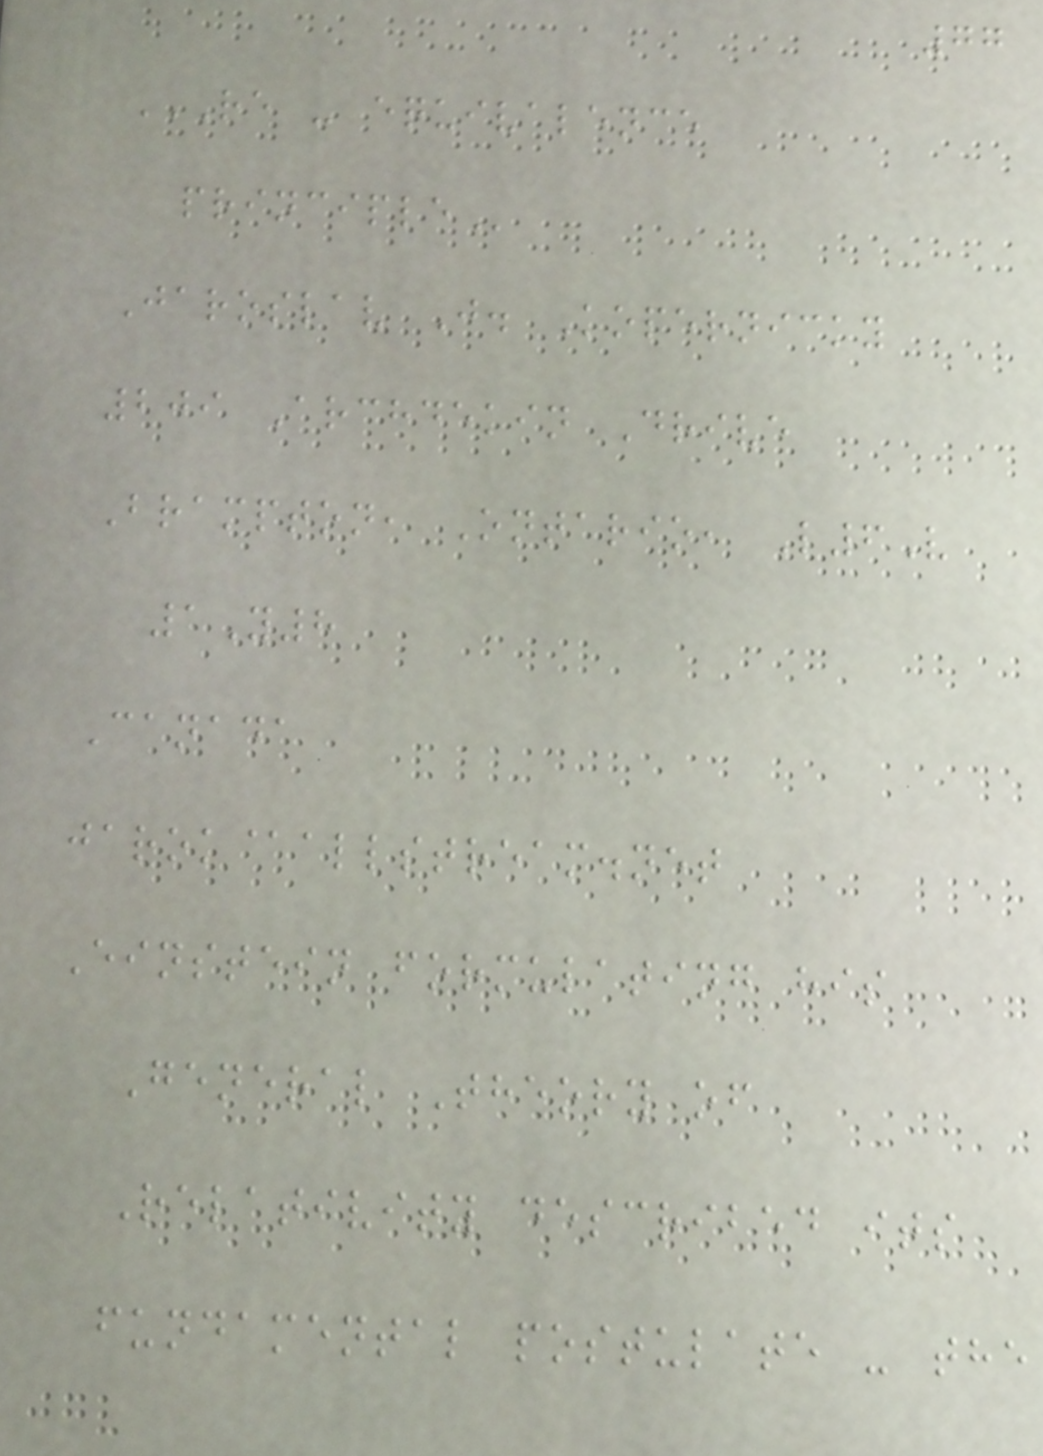77
RE - EQUIVALENCE
PRINCIPLE
Jaroslav J. Kopernicky
209 Archdekin Drive
Brampton, Ontario, L6V
1Y8
Canada
jarok@allstream.net
Einstein formulating his
General Theory of
Relativity described its
fundamental postulate - the
